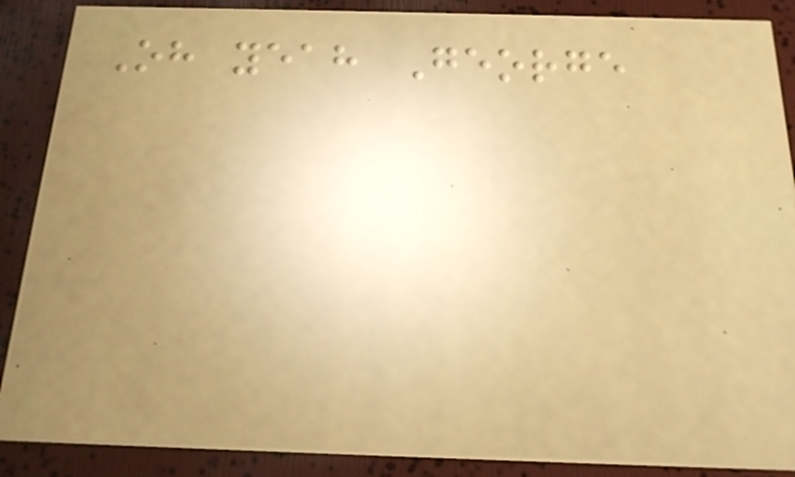Oh yeah George
